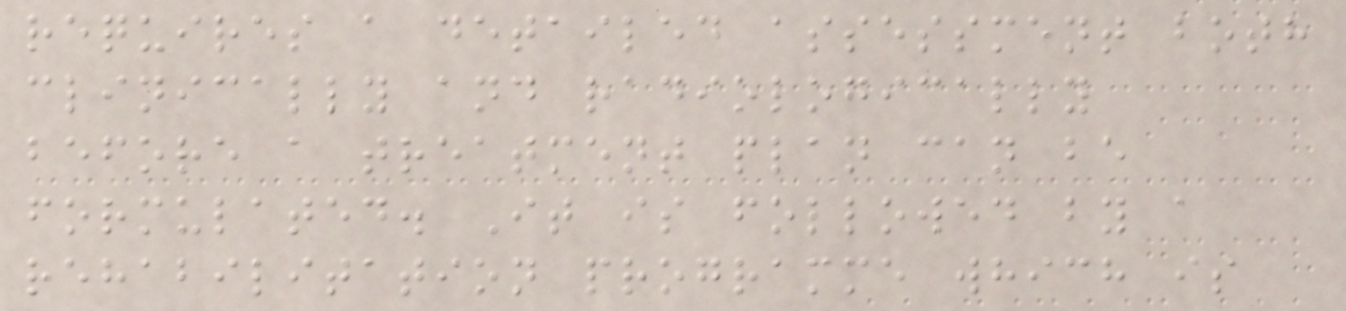requires a detailed assessment both
clinically and radiologically
before a treatment plan can be
formulated. It is followed by a
rehabilitation programme which is
